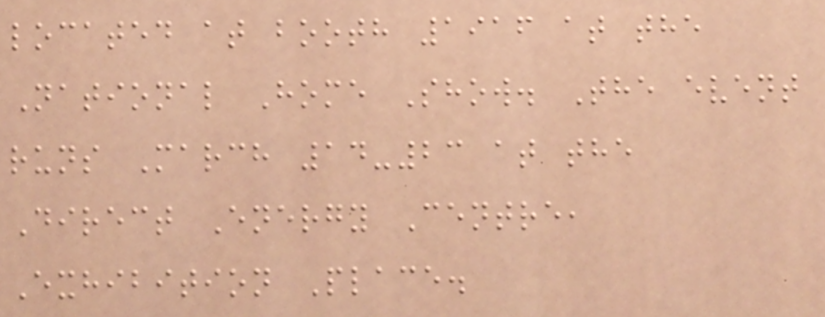located at booth 1916 at the
National Home Show. The event
runs March 14-23 at the
Direct Energy Centre,
Exhibition Place.
